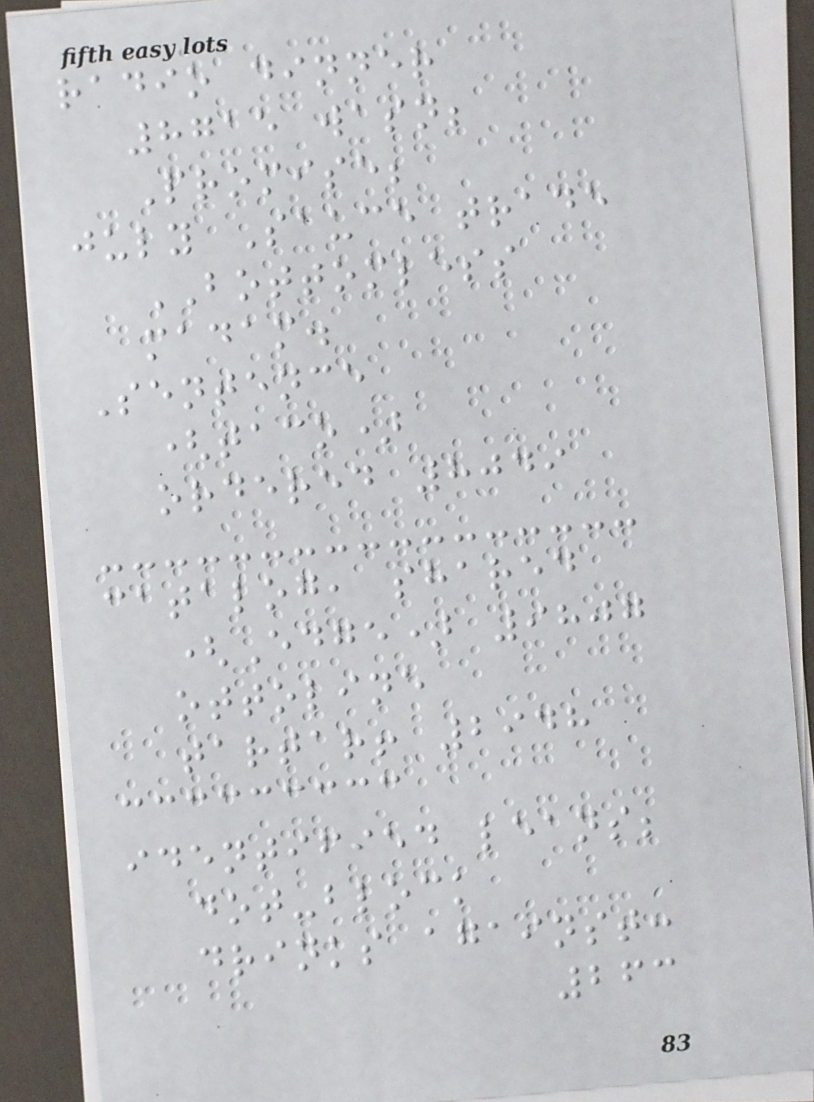radio dinner
8715 wasn;
Promise;
july Sauce trade
BOTTOMLESS
madam.
Sentence
(taco)
ordered 8049
catalog, shared
(Edge) 9807
ottoline
tartar! 2948
identified leans;
dot-block
drinks against:
263
